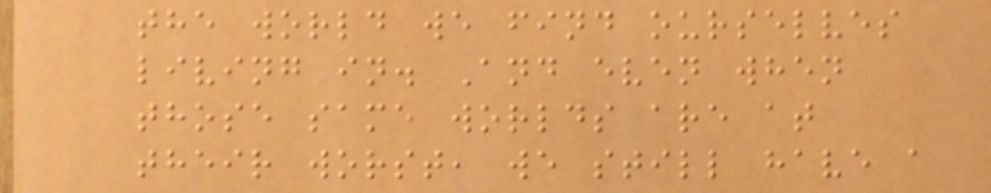the world we find ourselves
living in. And even when
those same worlds are at
their worst, we still have a
